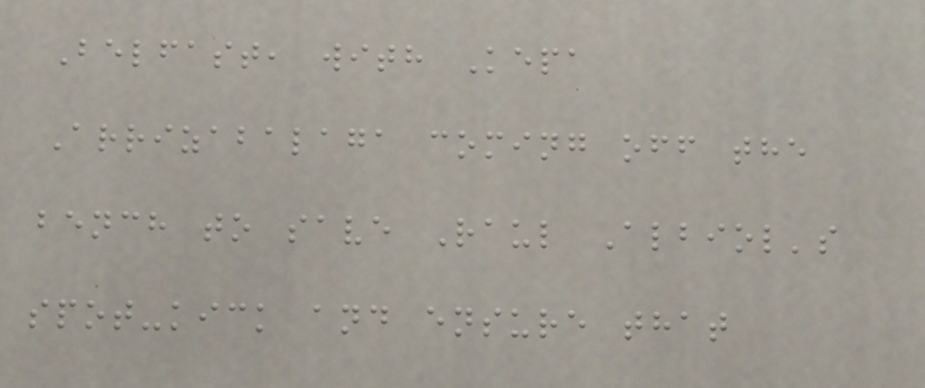Belfast, with Kepa
Arrizabalaga coming off the
bench to save Raul Albiol's
spot-kick and ensure that
